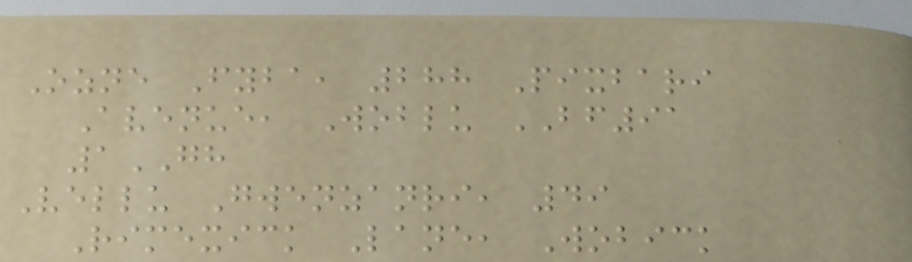Ozne Fyba, 288 Pixbari
Avenue, Woblu BF91
1GH
Vellu Gwenzanri, 49
Rimexick Lane, Wobick
